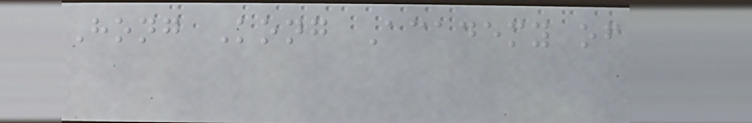Hong Kong Academy of
